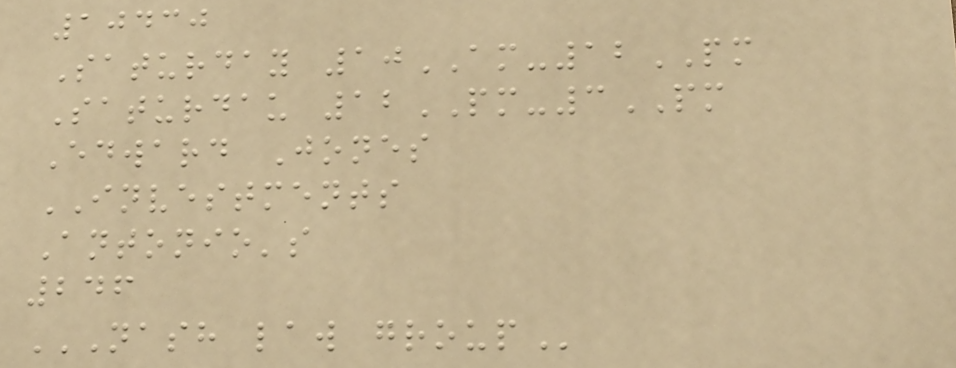10430
Saturday 10AM-12PM
Saturdau 12PM-3PM
Edward Jones
INVESTMENTS
Antonio's
246
NASH LAW GROUP
